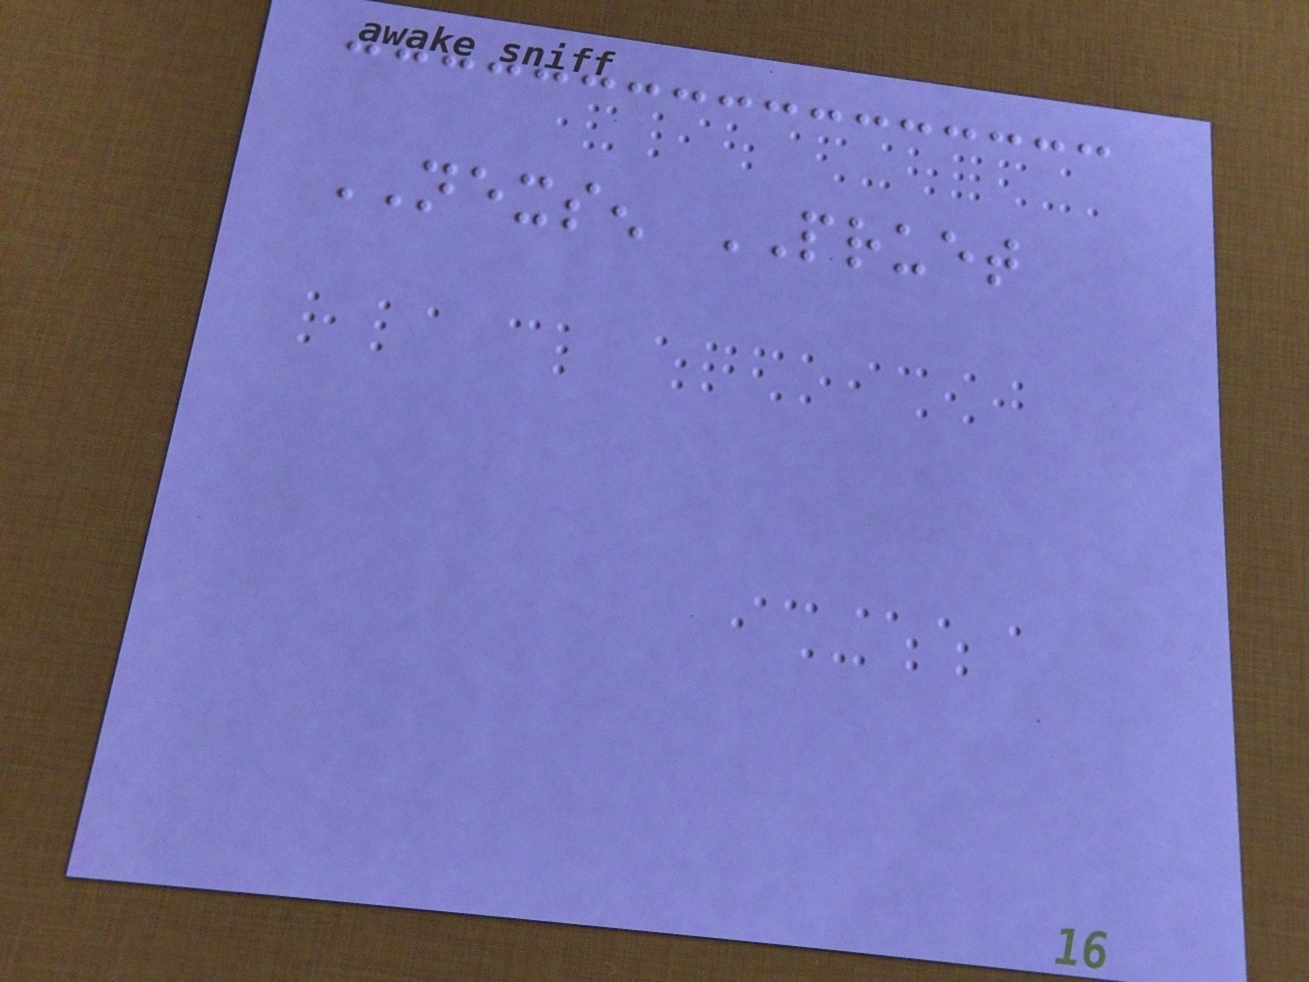NEXSEN PRUET
